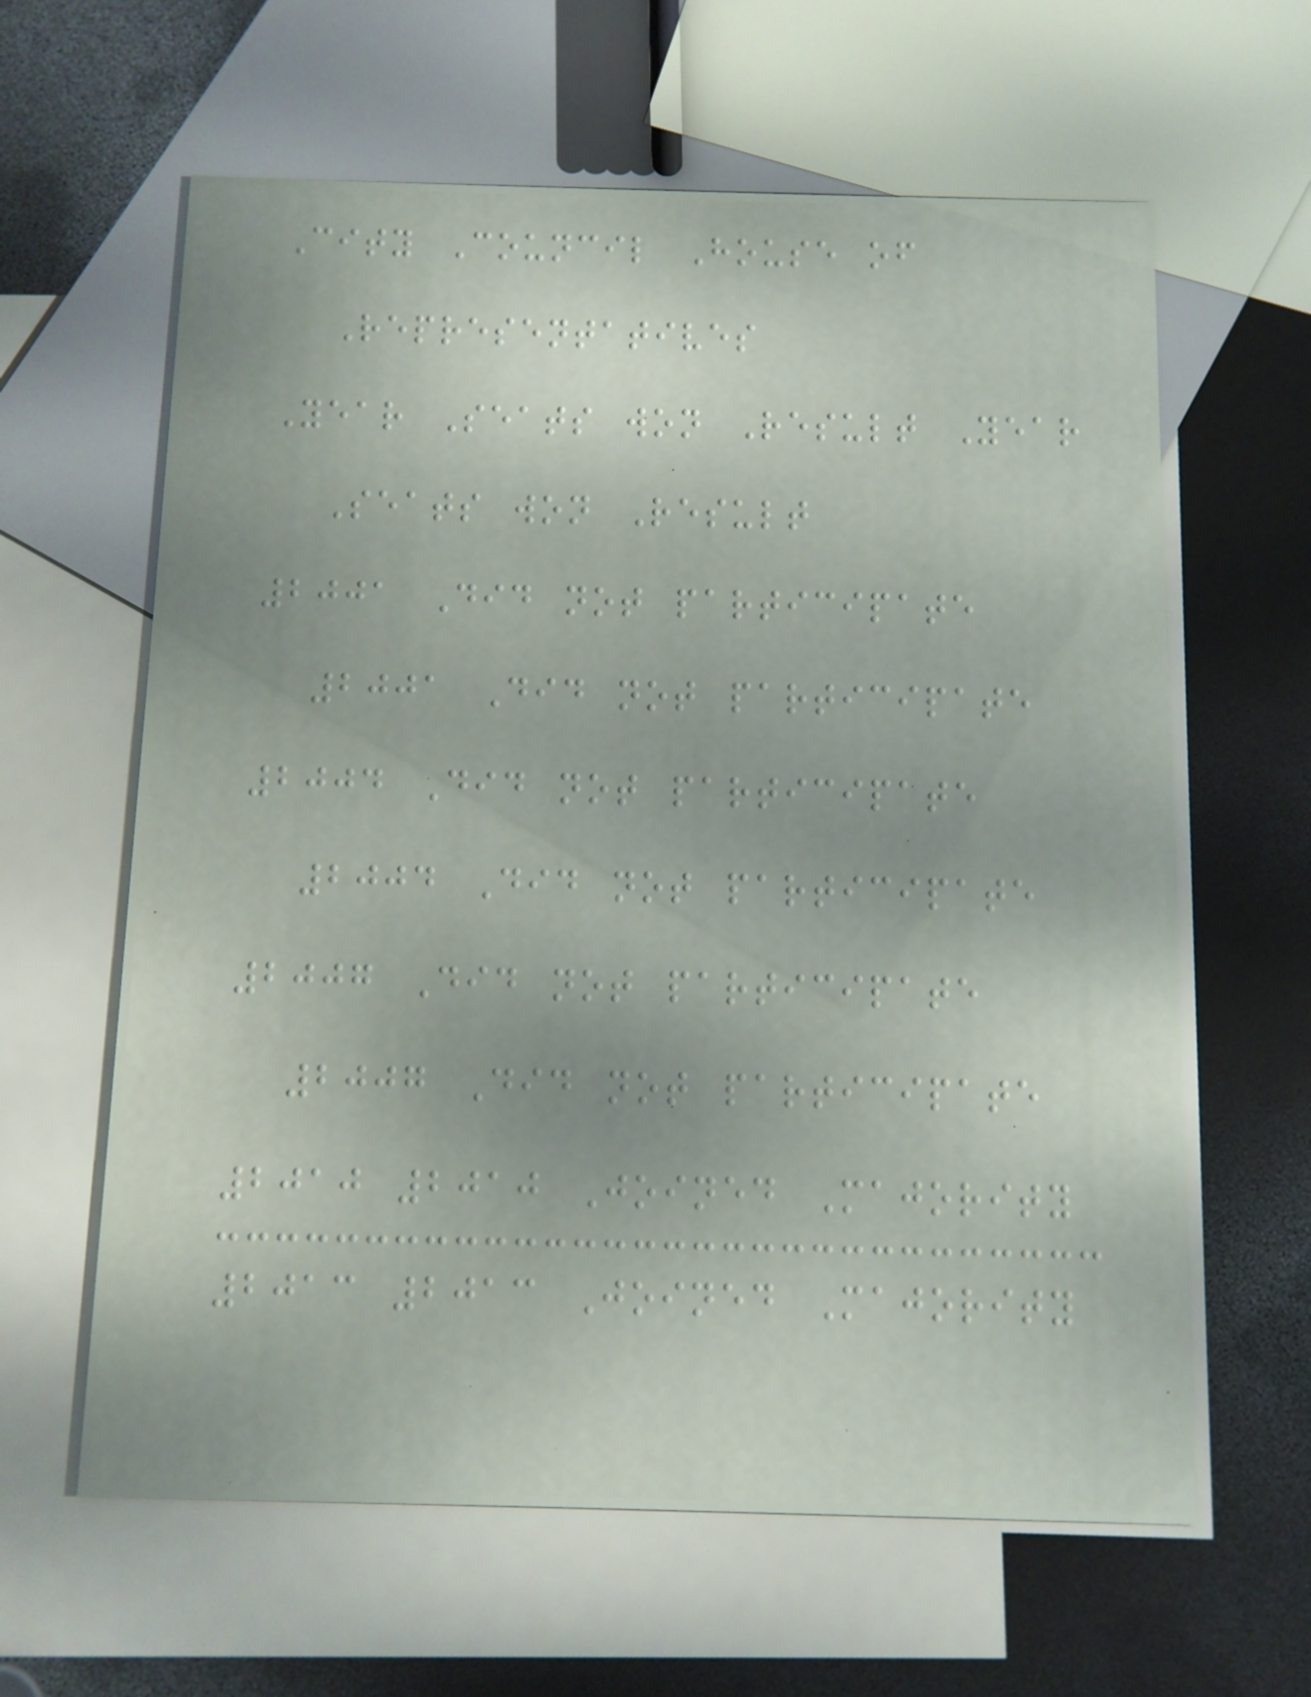City Council House of
Representatives
Year Seats won Result Year
Seats won Result
2001 Did not participate
2001 Did not participate
2004 Did not participate
2004 Did not participate
2007 Did not participate
2007 Did not participate
2010 2010 Joined Majority
2013 2013 Joined Majority
